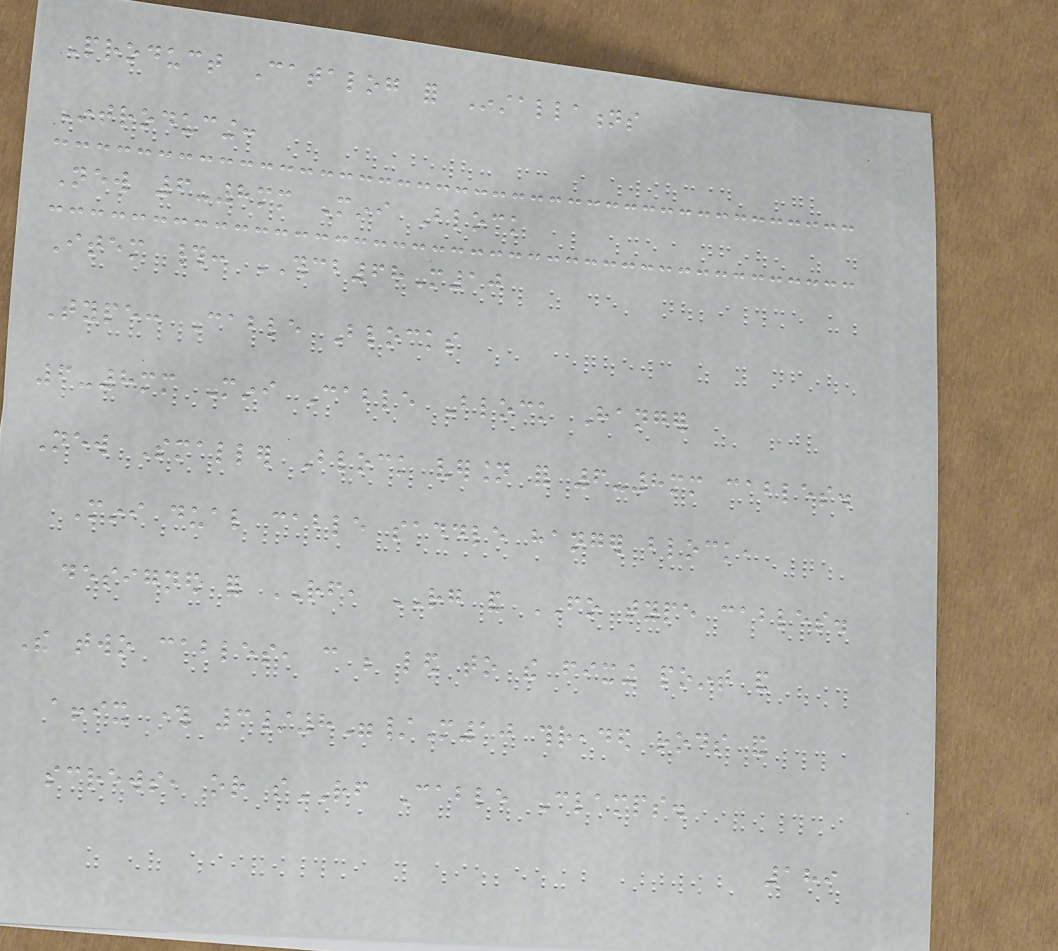Product Catalog for Installations
Introducing:
New 6-8mm Mini Block
Item #: THCB68M10
Type: Cable Blocks
6-8mm Mini Cable Block Hanger
New Smaller Block version for 6-8mm cables.
Mini dual cable saddle hanger block,
designed for RF, RG and FO type cables.
The two cables, can be led to the fixing point and
affix through 3/8"/M10 threaded rods and
screws, or sRF Cable Clamps.
189
